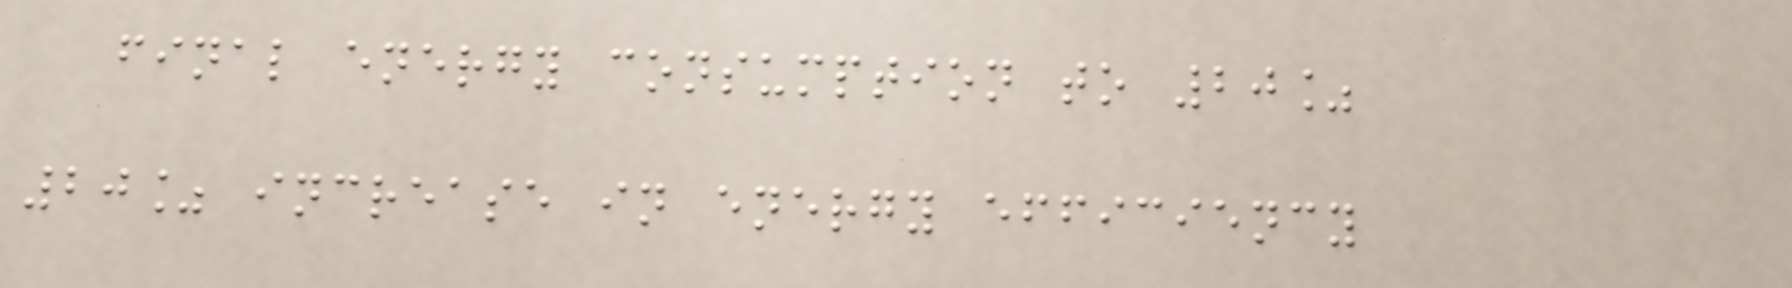final energy consumption to 20%
20% increase in energy efficiency
